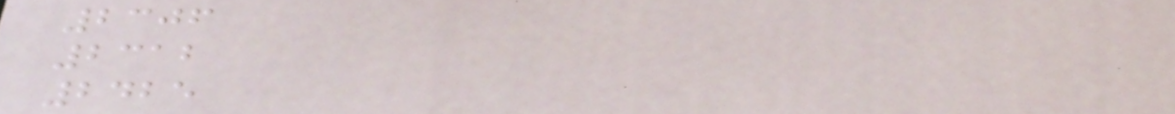2306
2312
2425
